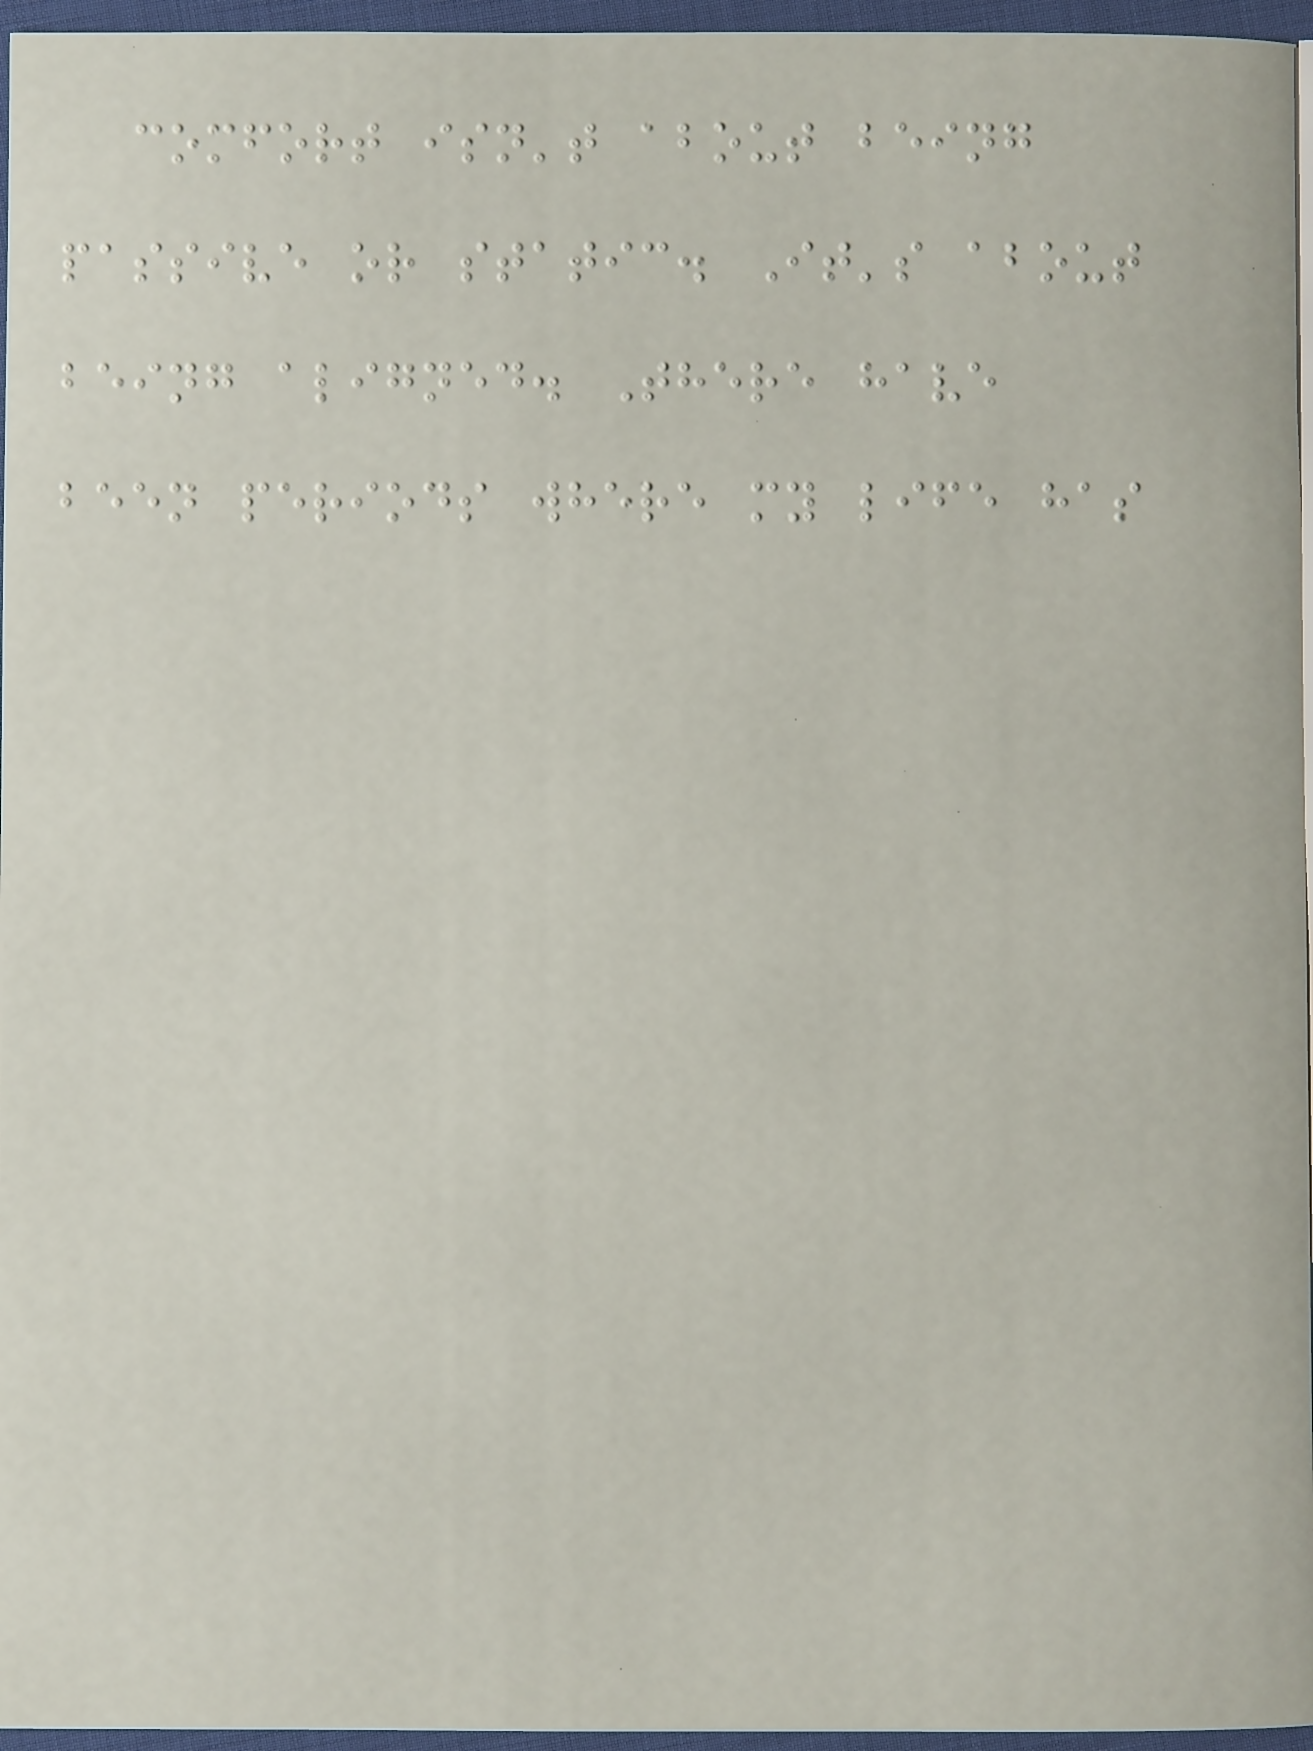comfort isn't about being
passive or static. It's about
being aligned. There have
been periods where my life has
